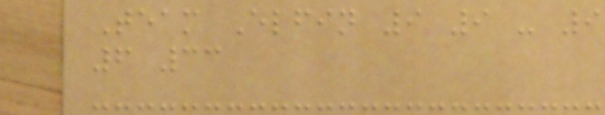Team Elfin 9 9 - 9
6 33
